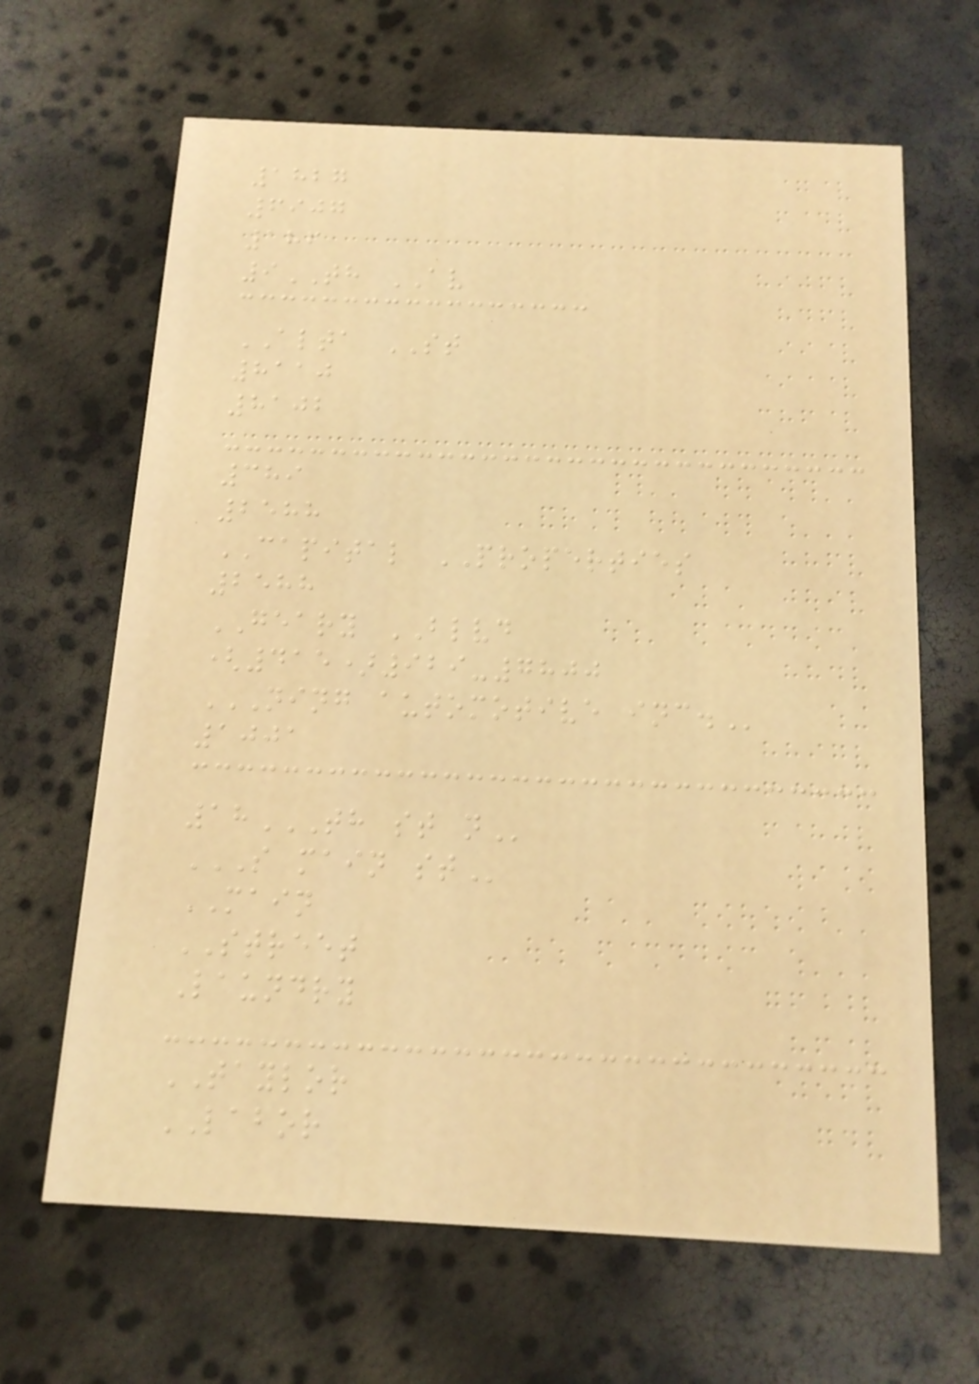1827
6907
186
9TH AV
ALTA ST
8110
8102
389
2588
CAPITAL PROPERTIES
2588
GEARY BLVD
(415)929-7800
NING AUTOMOTIVE INC.
1001
18TH ST N
S MAIN ST
MAIN
STREET
Laundry
TAYLOR
LABOR
